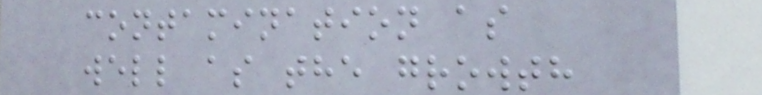contamination as
well as the growth
